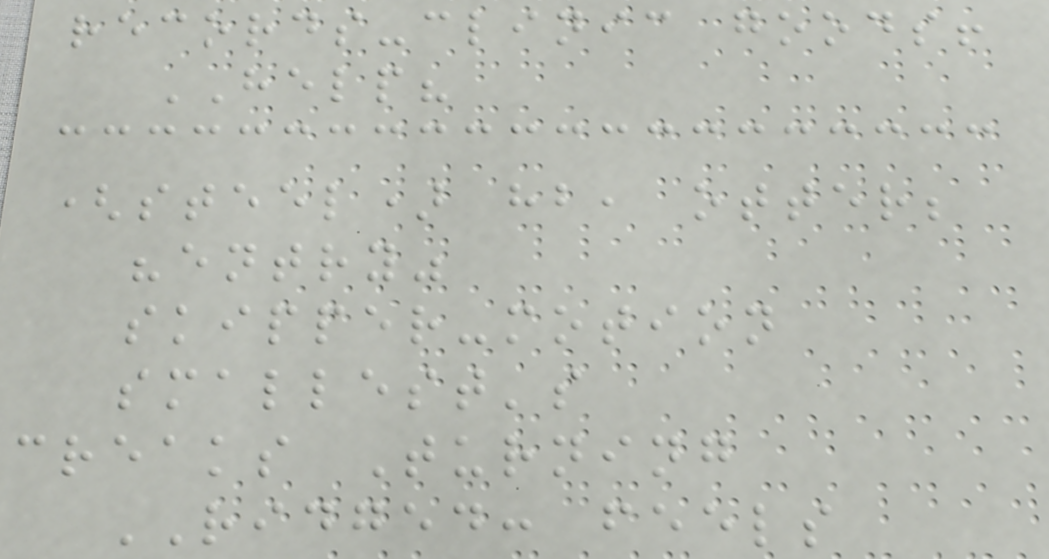records-clinic goods!
HELP?
(steel) hb, otter;
"entry"
skipper-motion
smallest's
creaks Turning
RIDGED: feels
